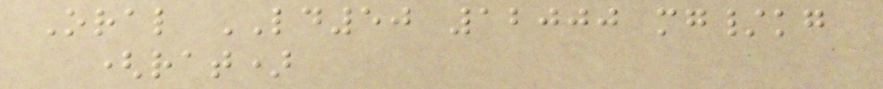Oral LD50 12000 mg/kg
(rat)
